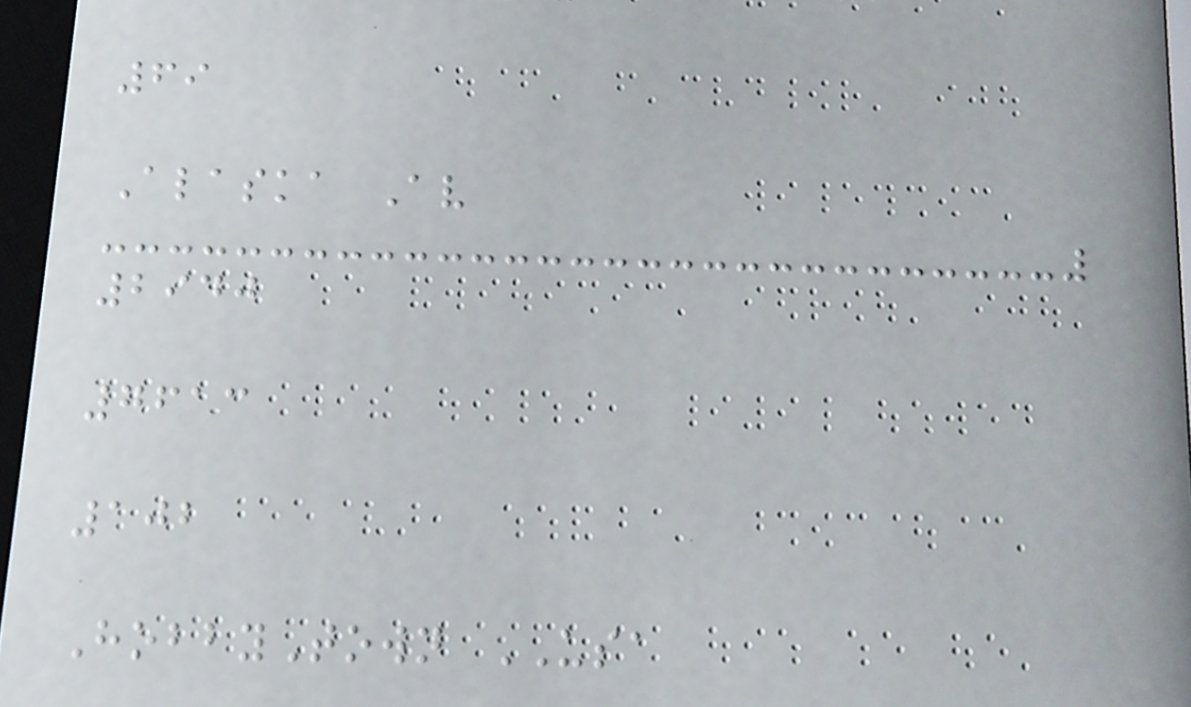69
Alaska Av
2940
7613
102
HobbyTown USA
